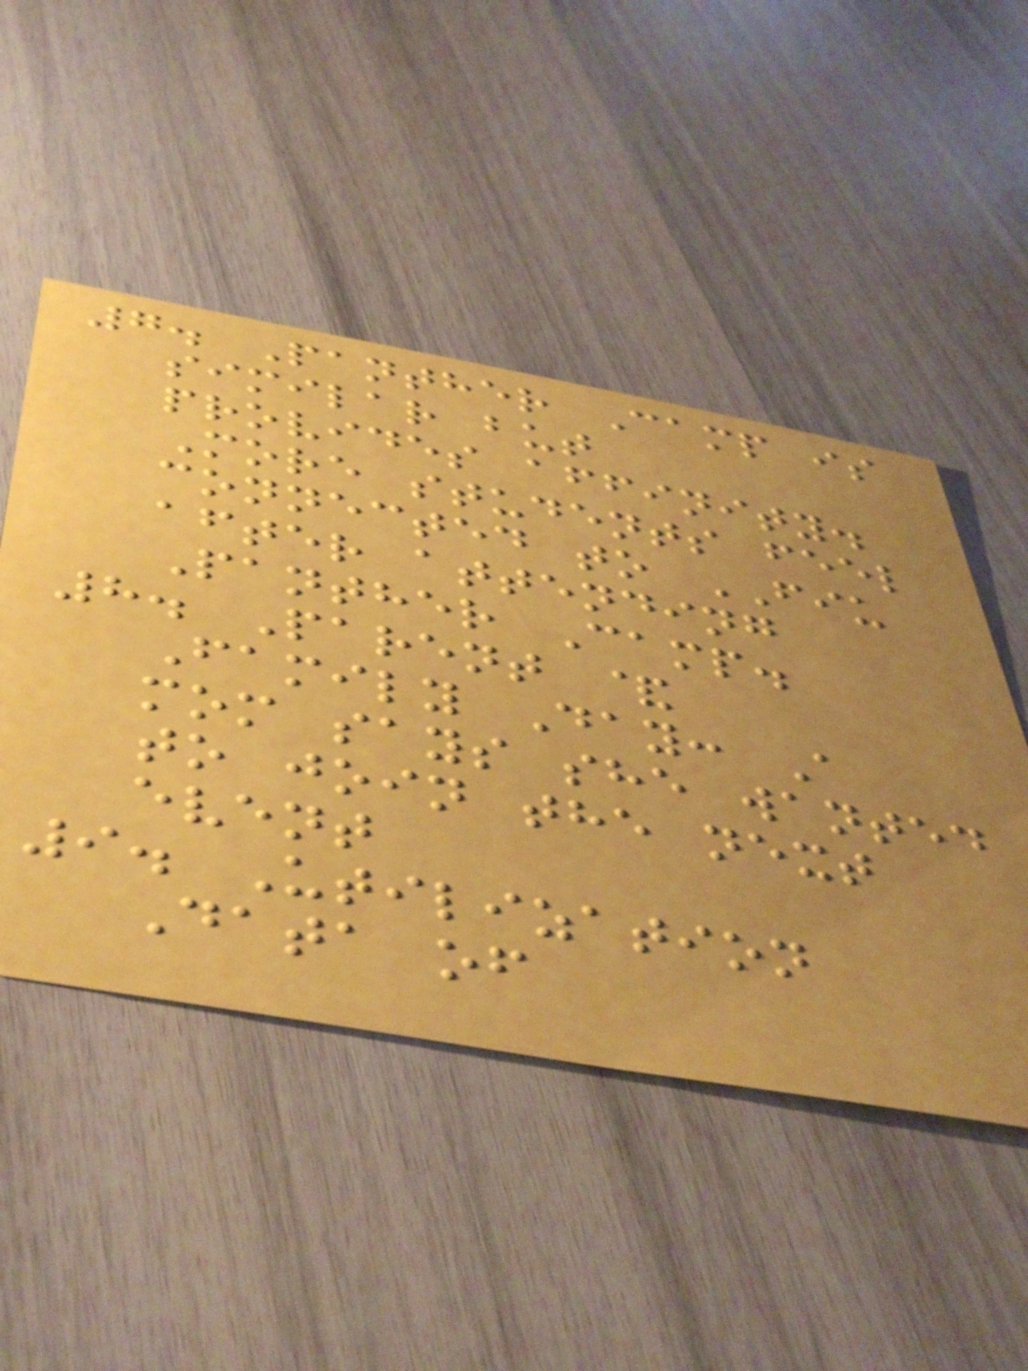7. Panther Camp is
similar but
provides affinity.
More students feel
connected to FIU
after attending
Panther Camp.
8. Parent &
Family Day: A
mom says she wanted
to join the next
event
9. Utilization
Data of
